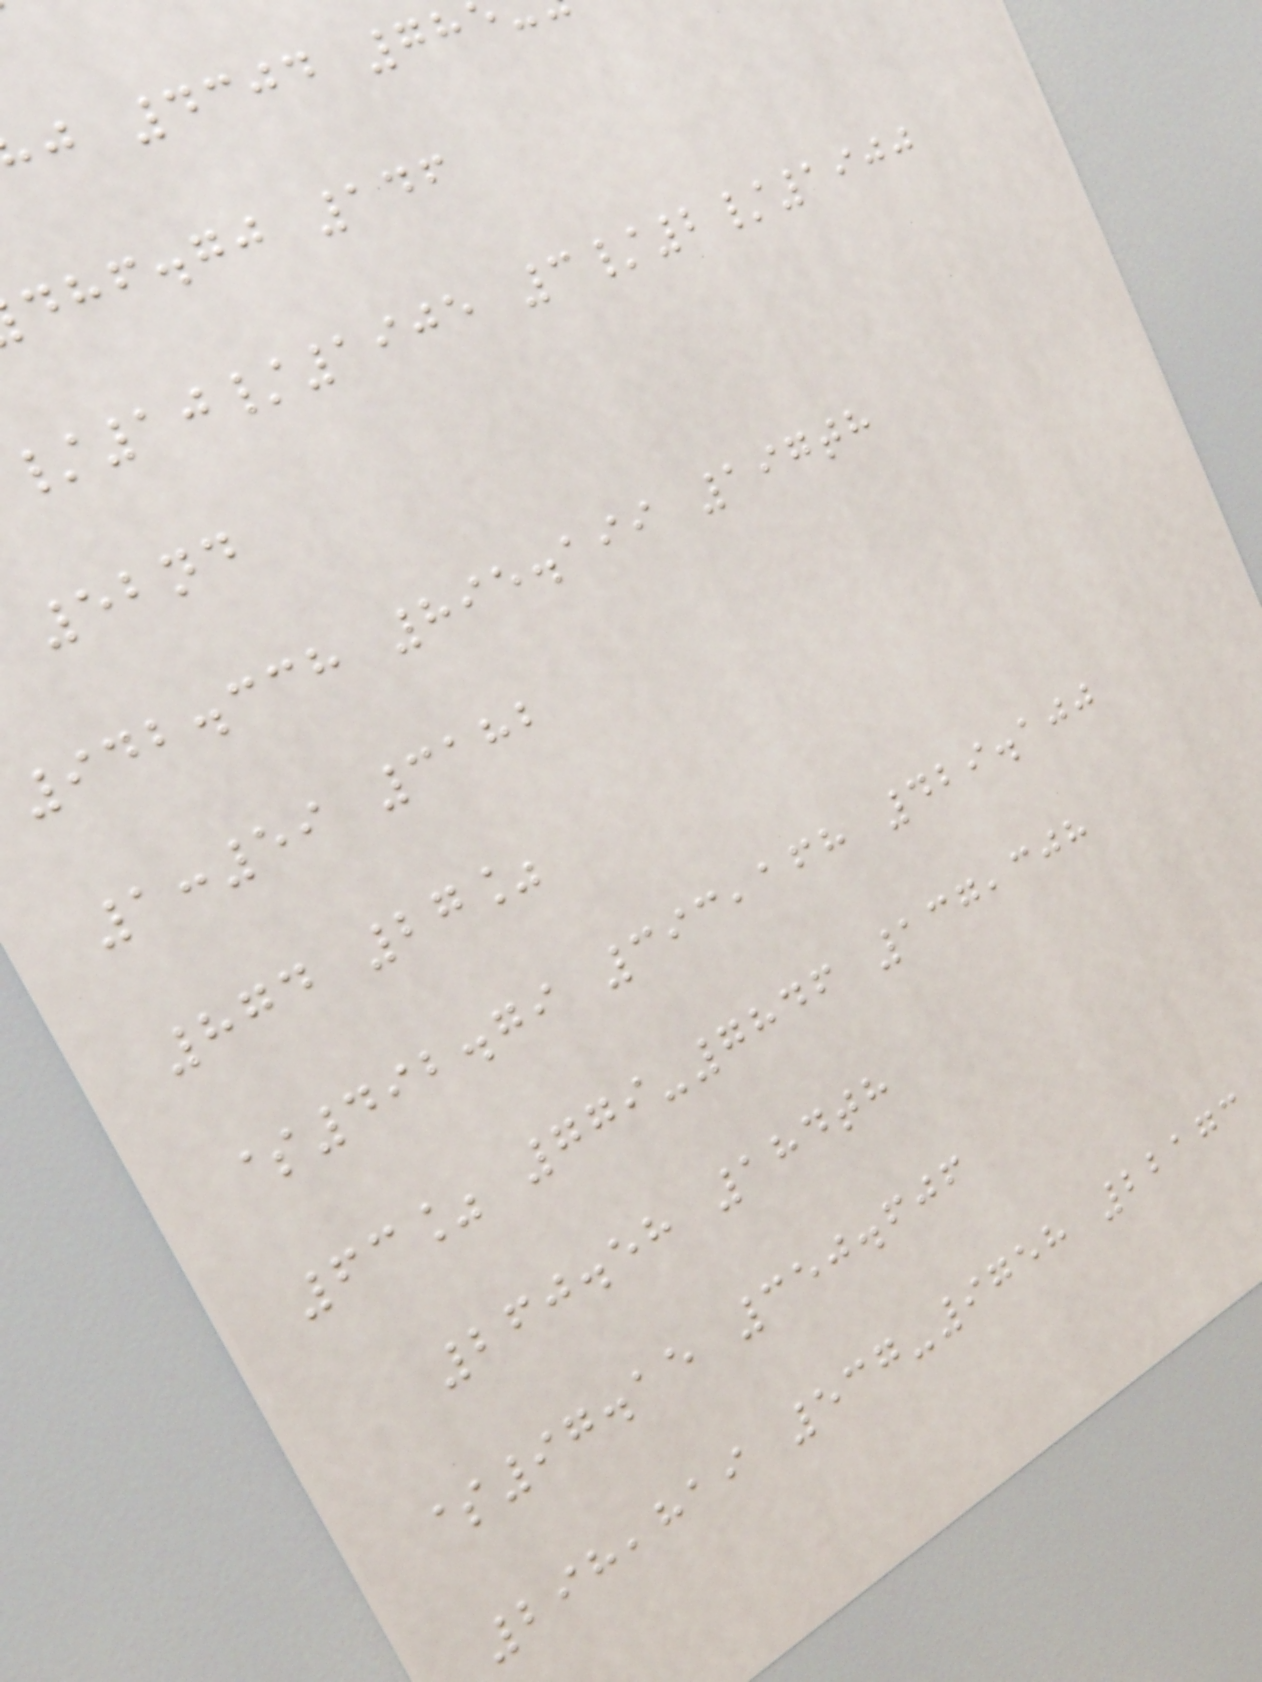j 4304 78
dhf.gj 146
/10/1905 3/2/1900
52nd
942.338 895.199 197th
1:59 3182
874 27%
$492.79 393,168 429.100
63% 779-7846 137,308
260.58 184th
$97.15 350.606
298,819 537-9758 22173
